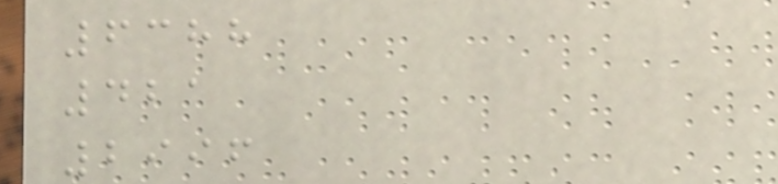6388
421
2996
